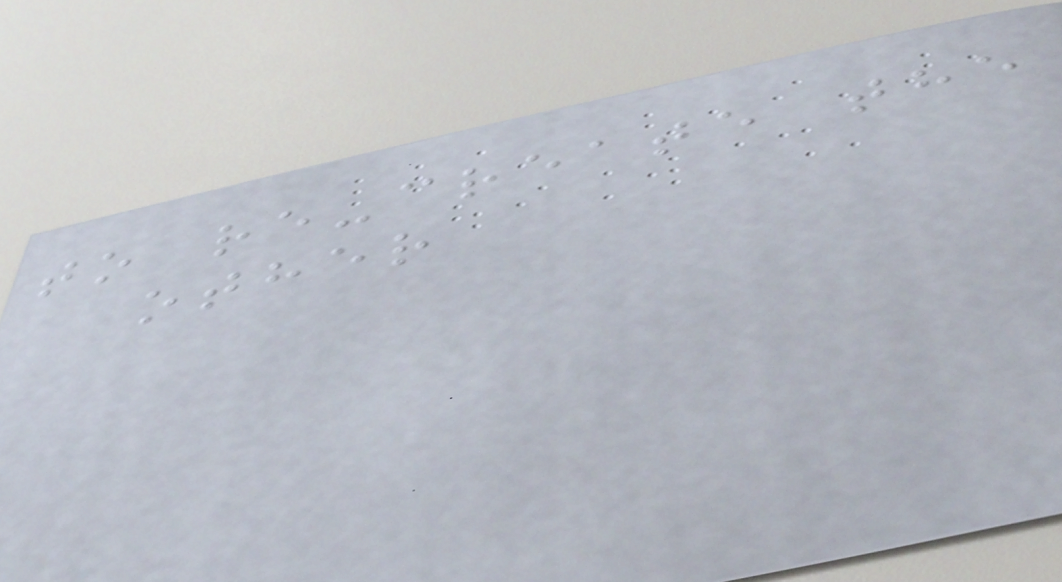to re-create the
other
